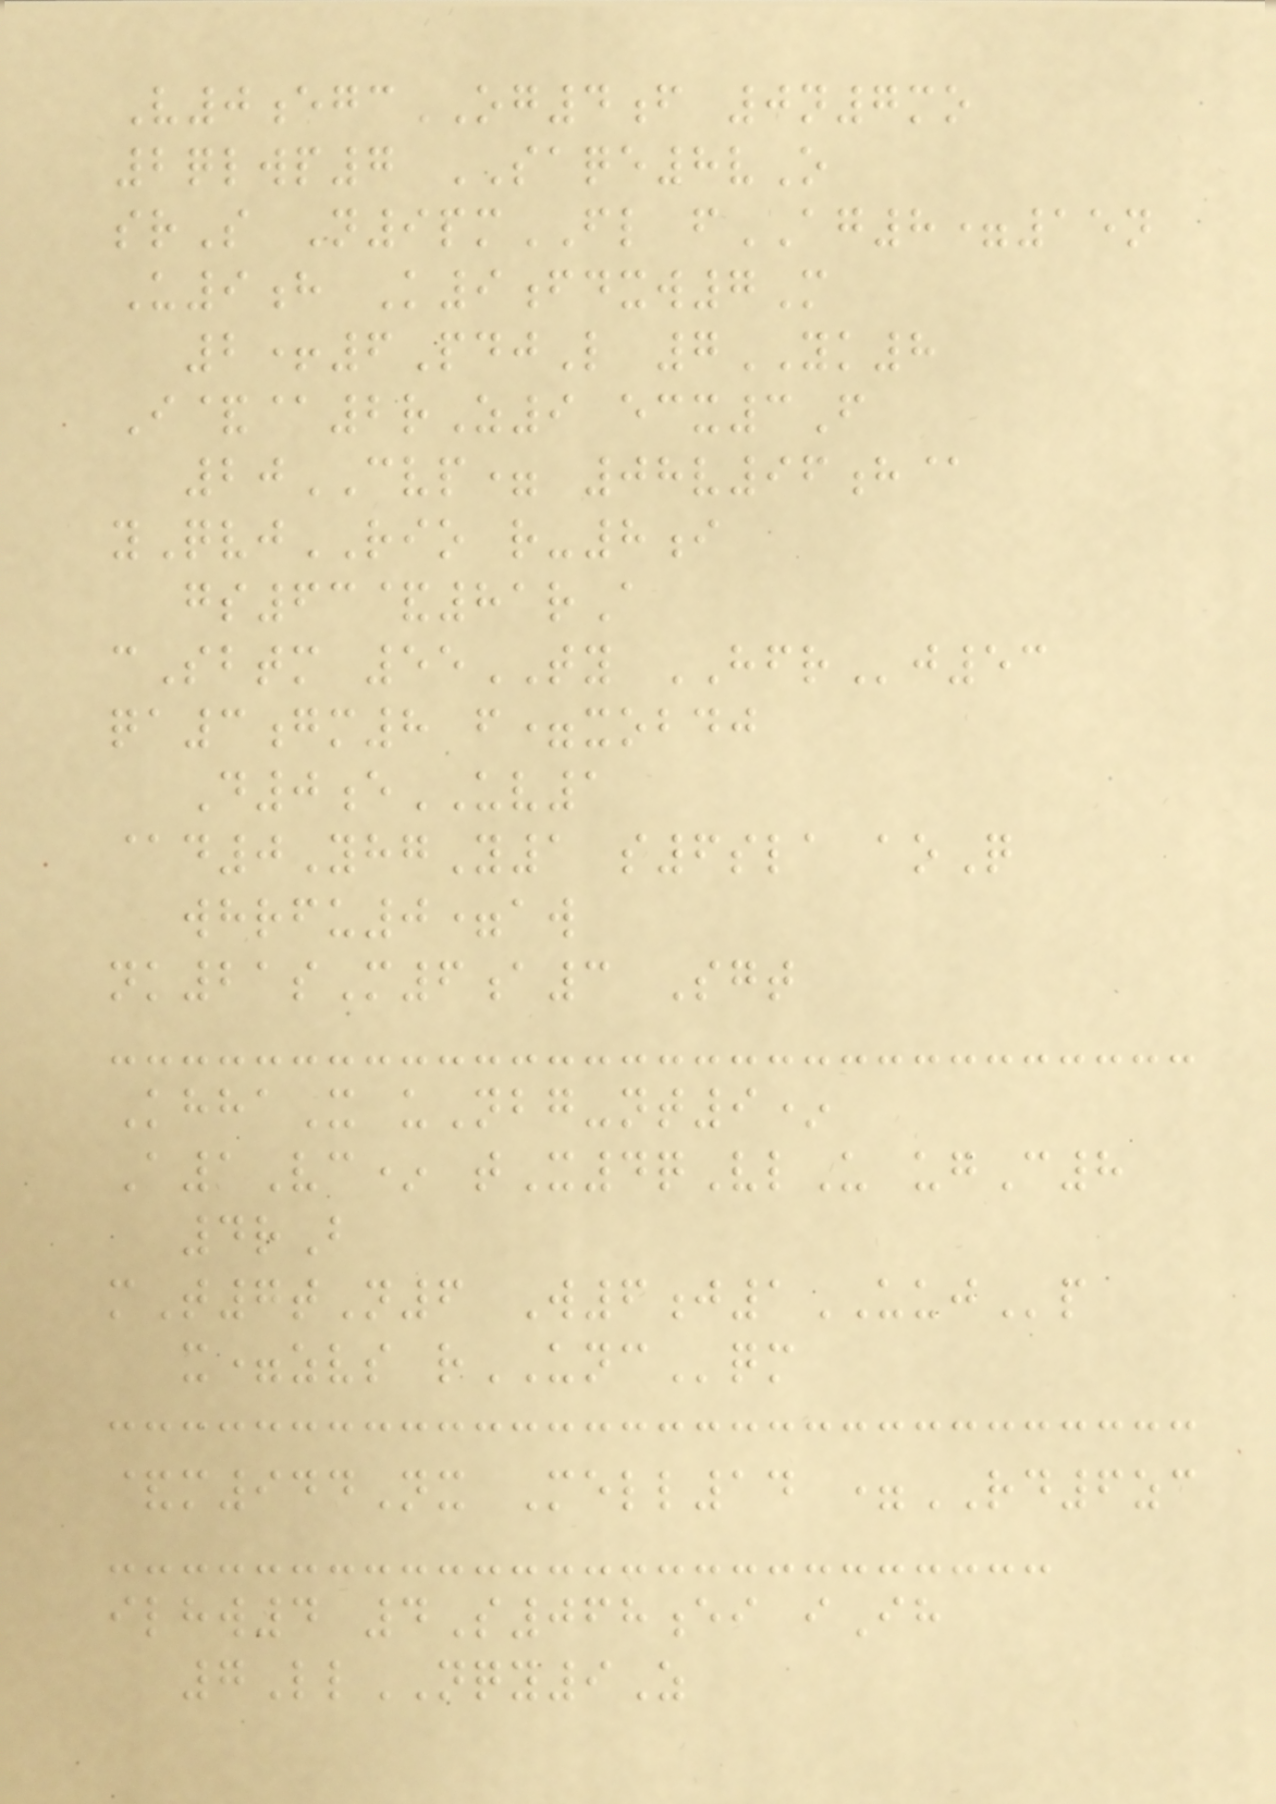V0egcOG4f 0n7mo
2qlwp7 SAQE8vO
srS N9pmFL fAG8=15n
U9h K9fdxw7M
2+6PdjL 7YK8
I&@2rZ9 ecx3F
20CVP= 08v96h@
yQvjRIO r-8i
gs63&81rA
cSbtm 55TY HFRj53
qa3gm8 f=xobdj
D0eUV1
@d0YhgY1 s6sla aoQ
whrfu0=aw
nk21sM6a3 Sgt
KhhaX uNbg-nt9*
A1Vc* tX4qVlU ugC8
4rB
mT7tN6 W6j1UUJp
x=zvs rUNCqm
&m944Nx Mell14 =RD6zc
ilhw4 4S068ei iIh
7LlNQY9Z
